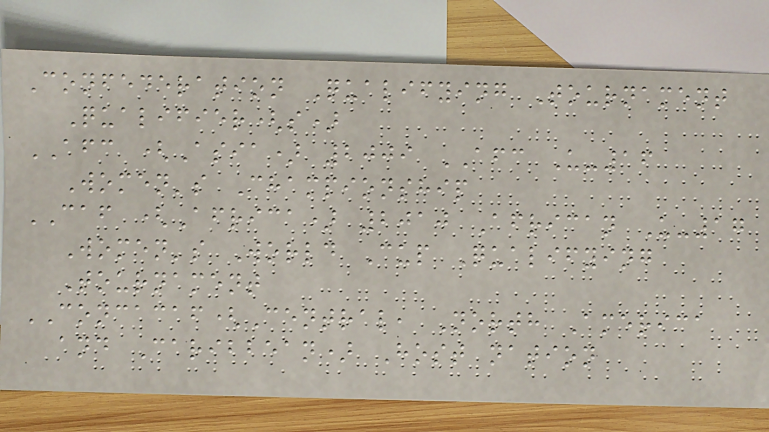Confederation Qualifying Tournament
Qualifier(s)
AFC (Asia) 2009 AFC U-16
Women's Championship
CAF (Africa) 2010 African U-17
Women's World Cup Qualifying
Tournament
CONCACAF(Central, North America
and Caribbean) Host nation
